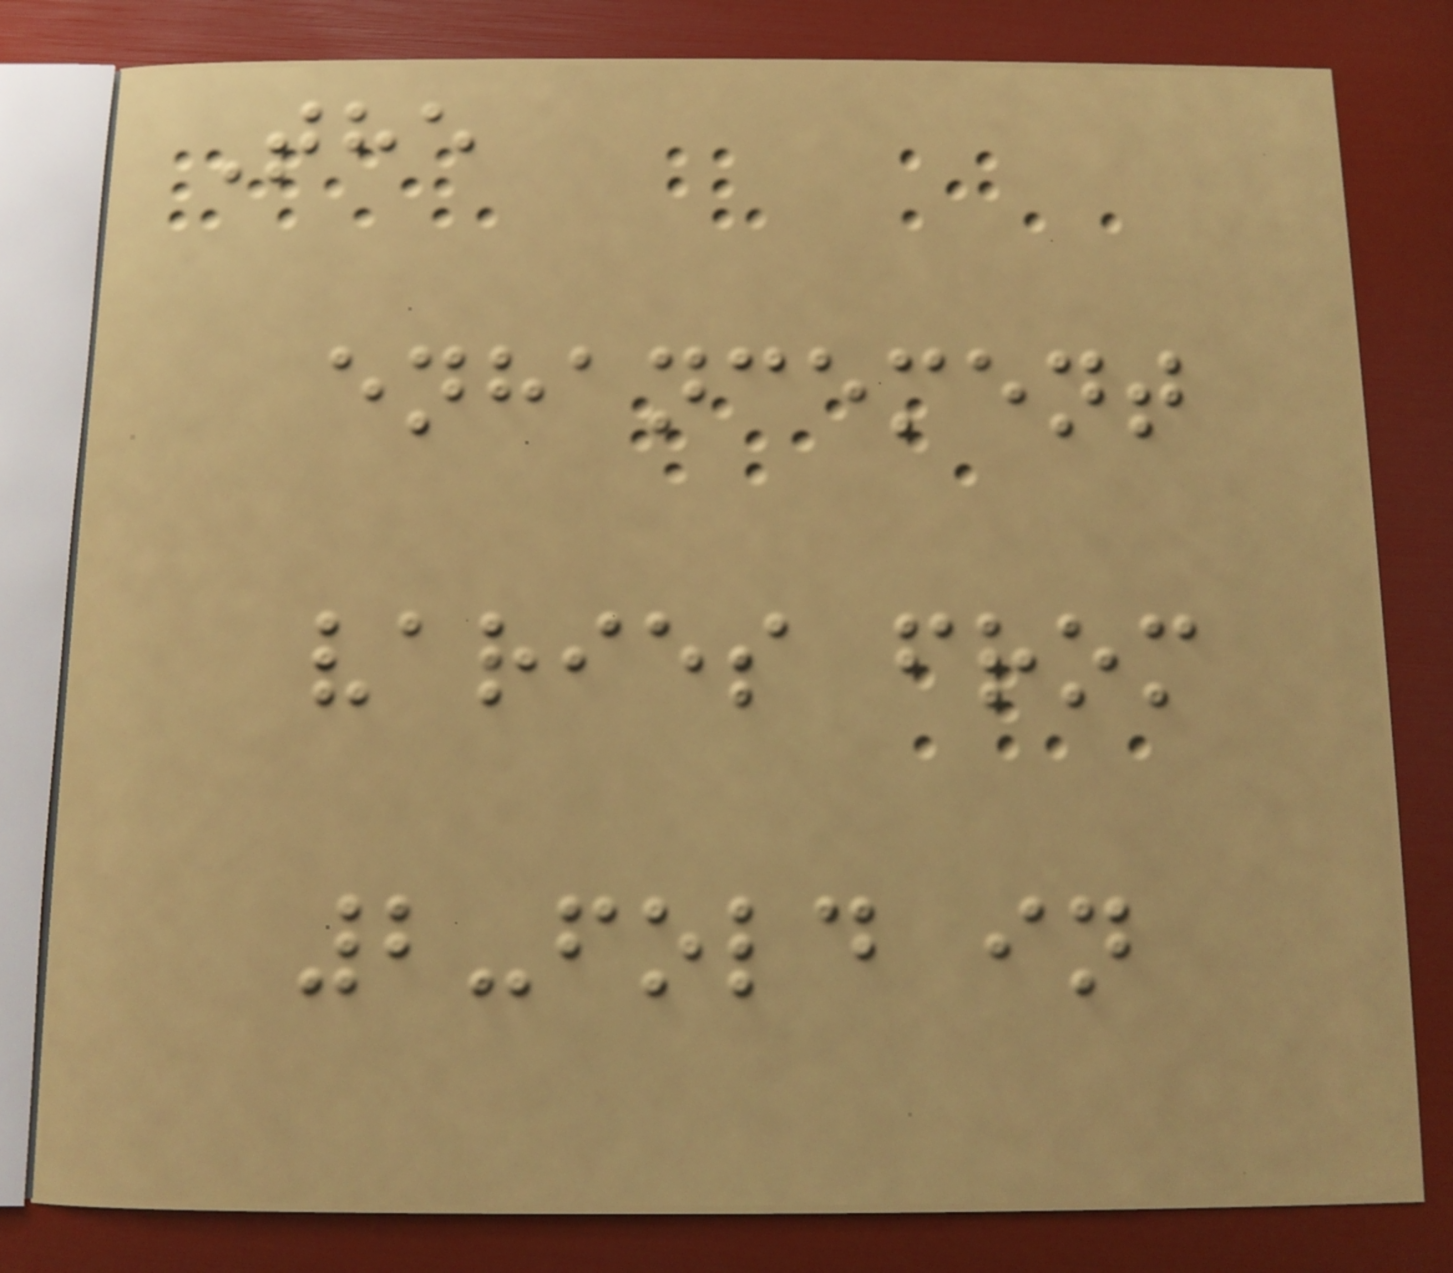The
enhancement
varies from
2-fold in
